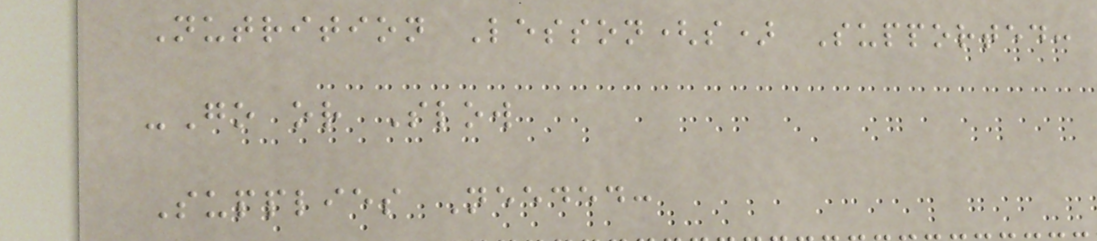Nutrition Lesson(s) Supported:
-Go or Slow
Supplies Needed:
